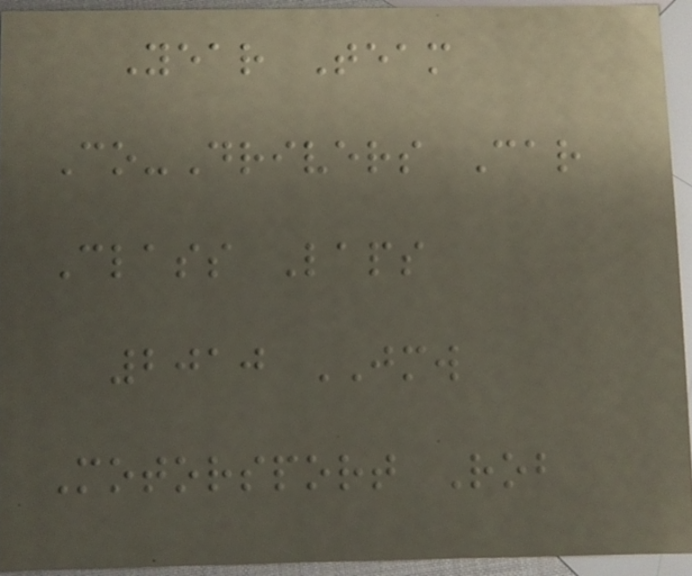Year Team
Co-Drivers Car
Class Laps
2010 JMW
Motorsport Rob
